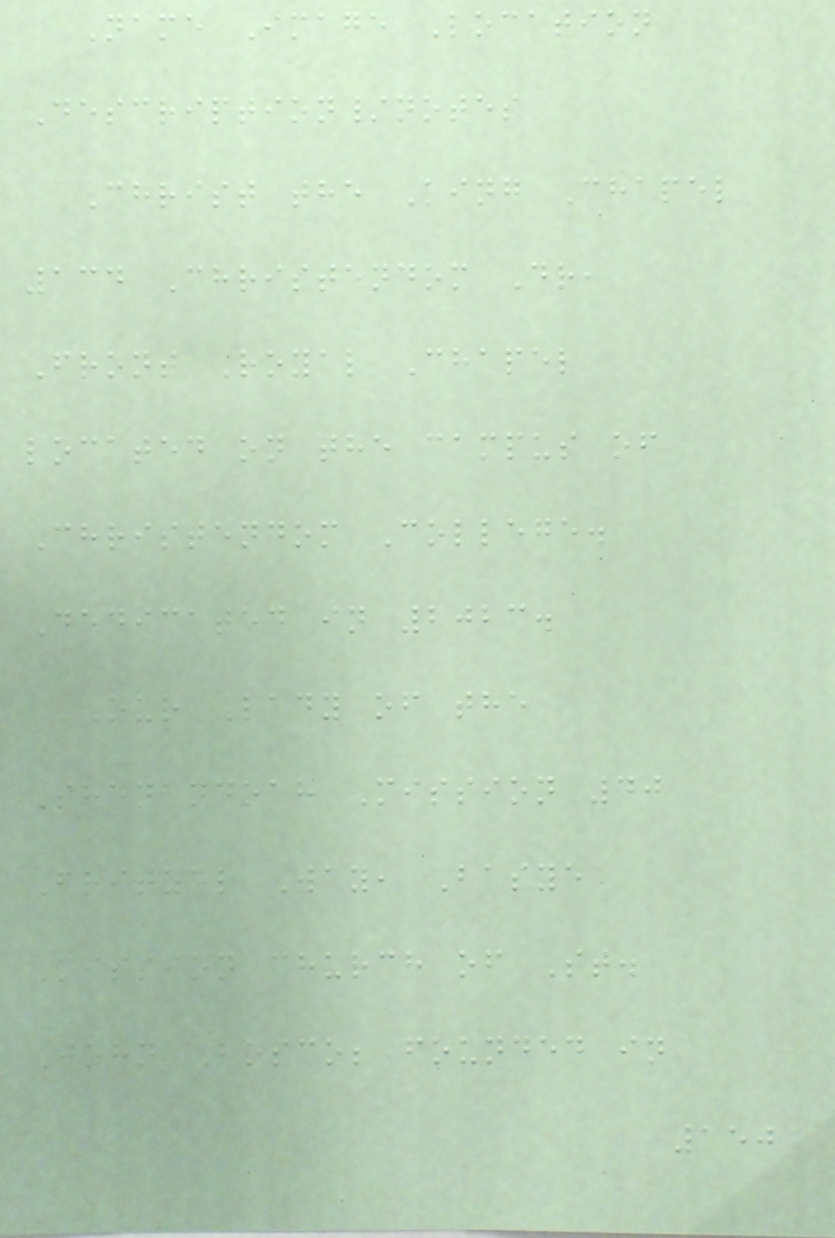Name Image Location
Description/notes
Christ the King Chapel
134 Christendom Dr,
Front Royal Chapel
located on the campus of
Christendom College.
Dedicated in 2023.
Our Lady of the
Shenandoah Mission 40
Fritzel Way, Basye
Mission church of St.
John Bosco; founded in
150
